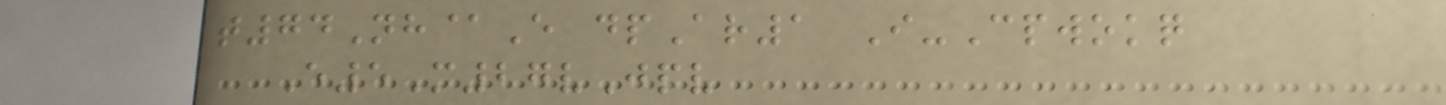t74Nh@E dpAr1 I-Cpwokq
E5M27vJpv
